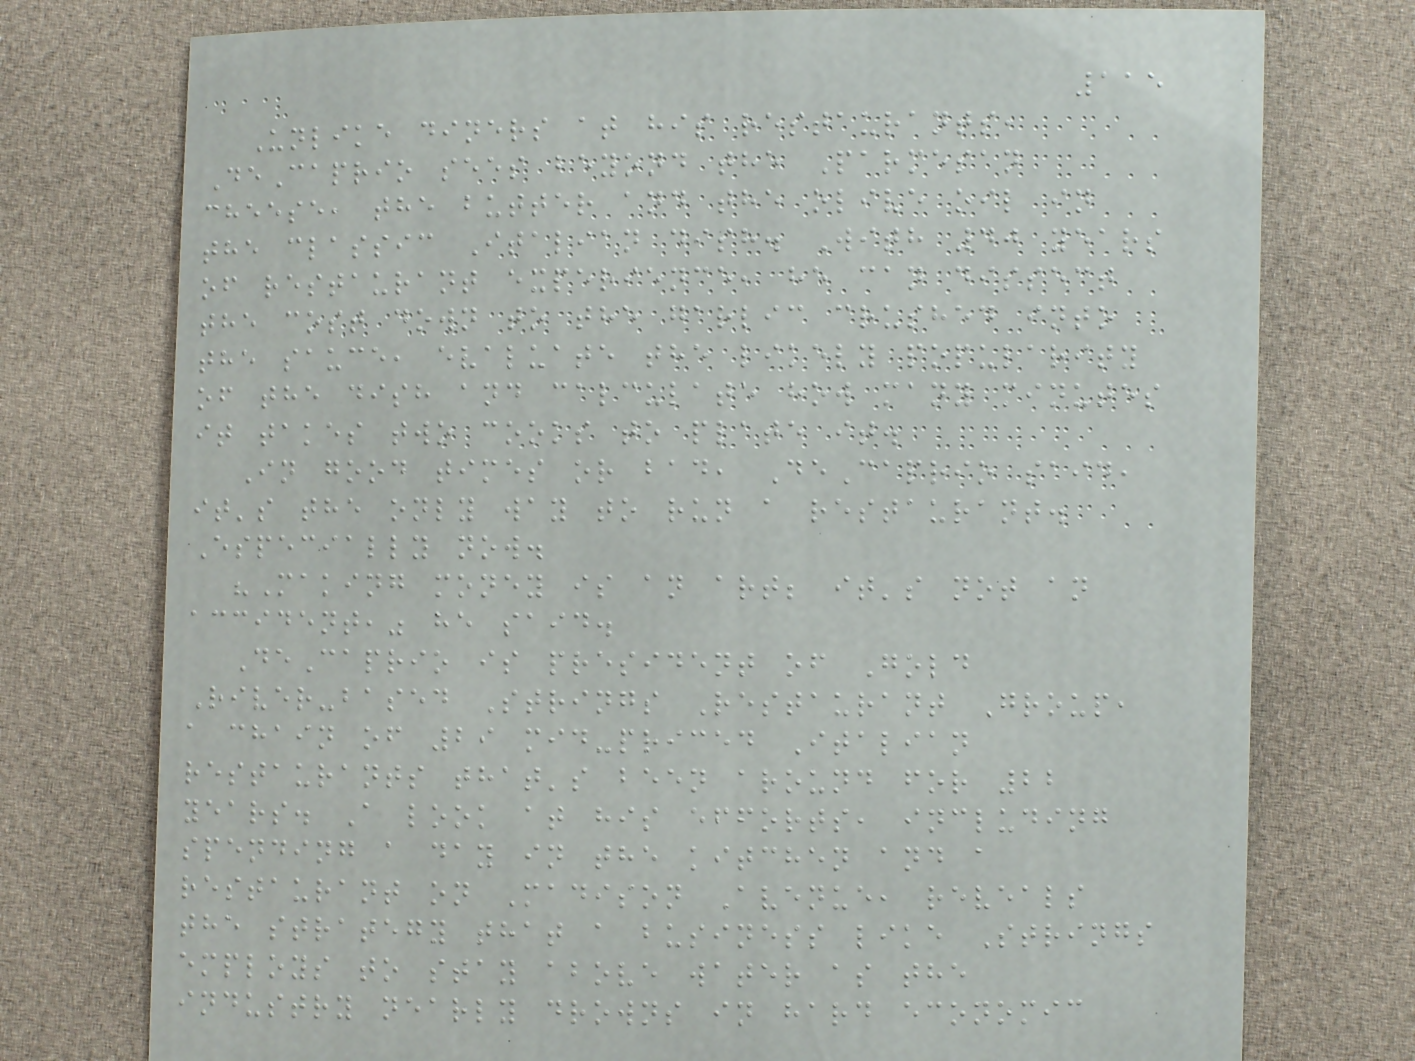115
Unlike diners at his restaurants,
DeCaprio sees beyond the Parmesan
cheese, the butter and the olive oil in
the classic Italian dish. With 40 years
of restaurant experience, he can dissect
the cost down to the garlic crushed into
the sauce, evaluate the likely popularity
of the dish and calculate how many minutes
it takes two cooks to plate it.
In good times or bad, DeCaprio said,
it's the only way to run a restaurant.
Especially now.
"Making money is an art; it's not an
accident," he said.
DeCaprio is president of Gold
River-based Strings Restaurant Group,
a chain of 29 mid-priced Italian
restaurants that's been around for 22
years. A look at his efforts, including
spending a day in the kitchen and a
restaurant on Madison Avenue, reveals
the strategy that a business like Strings
employs to stay above water as the
industry nearly drowns in hard economic
